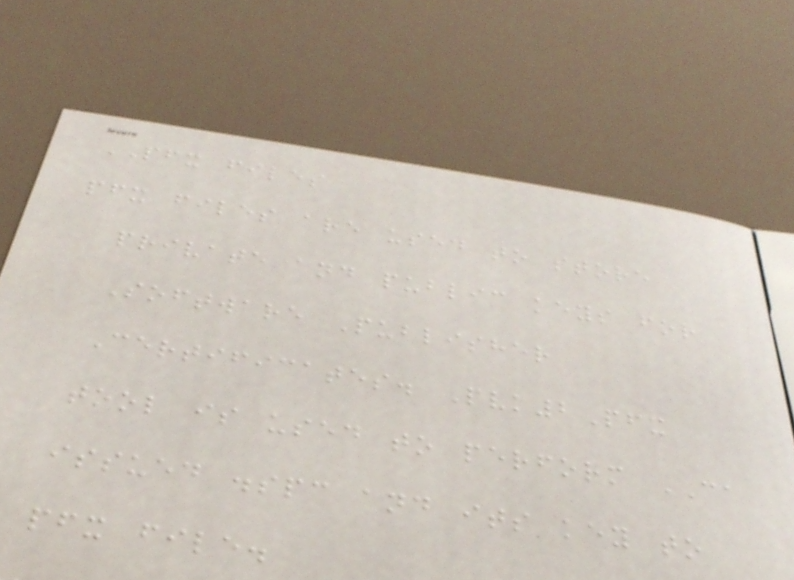PFX files
pfx files are used to store
private and public keys for
Software Publisher
Certificates. Pvk2Pfx
tool is used to perform CA
issued .spc and its key to
pfx file.
